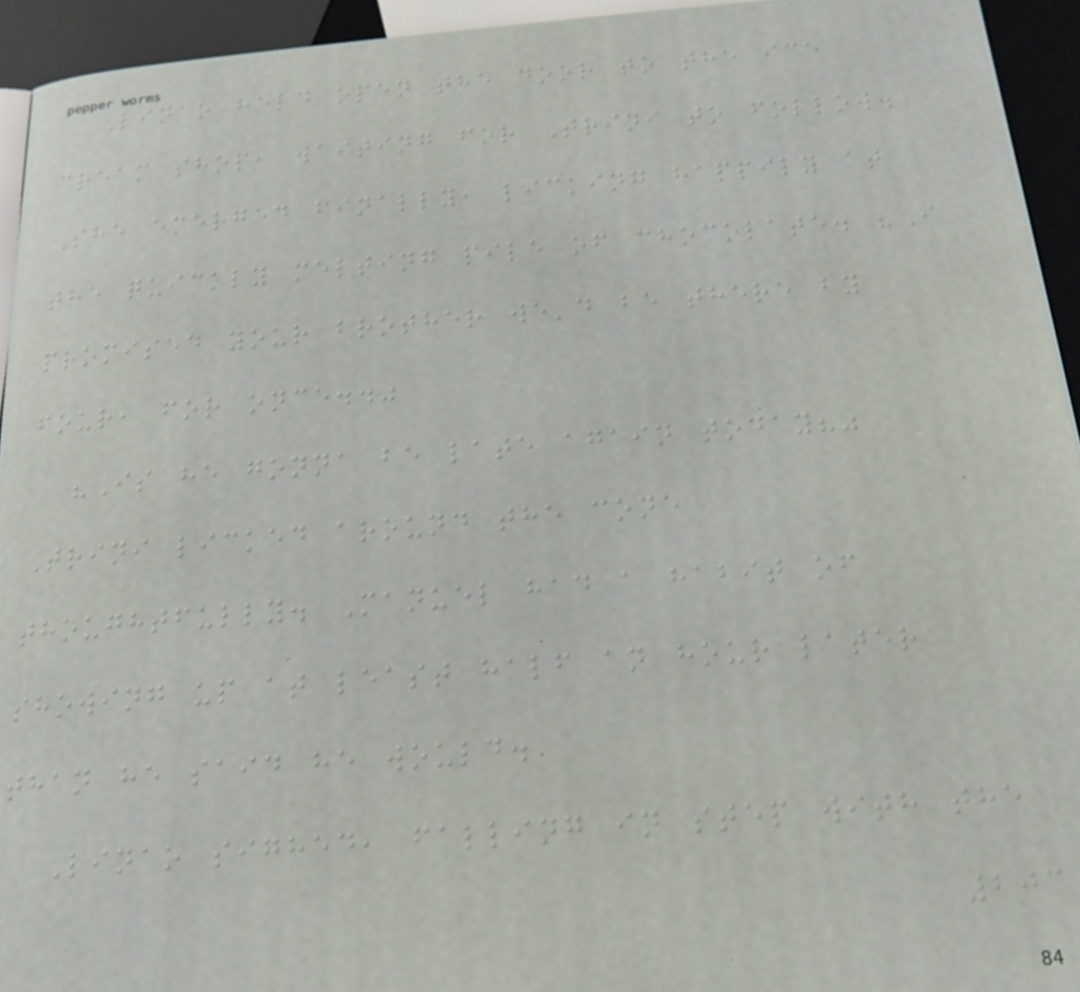Linao held open the door to the ice
cream shop, waiting for Trini to follow.
She emerged finally, licking happily at
the quickly melting pile of chocolate. "I
promised your brother we'd be there by
four, for once.."
"Is he gonna be late again today?"
Trini licked around the cone
thoughtfully. Manuel had a habit of
showing up at least half an hour later
than he said he would.
Linao sighed, falling in step with the
203
